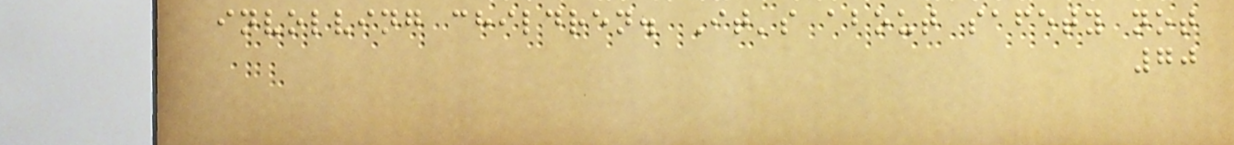involving children. It's about safety not
70
